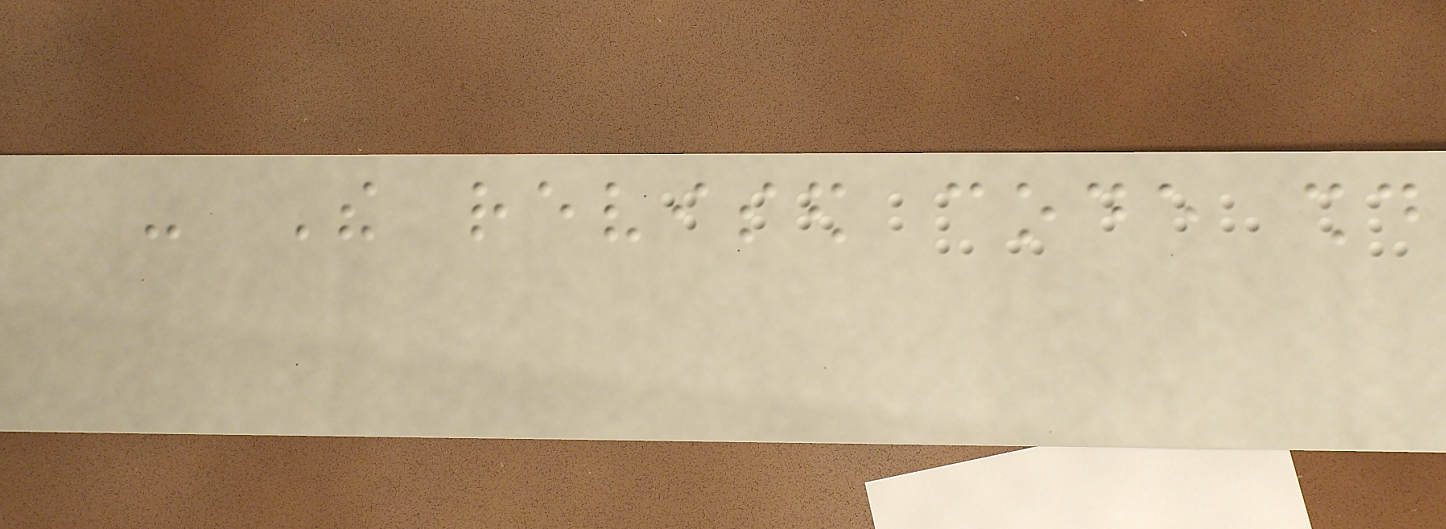- The revised code should
